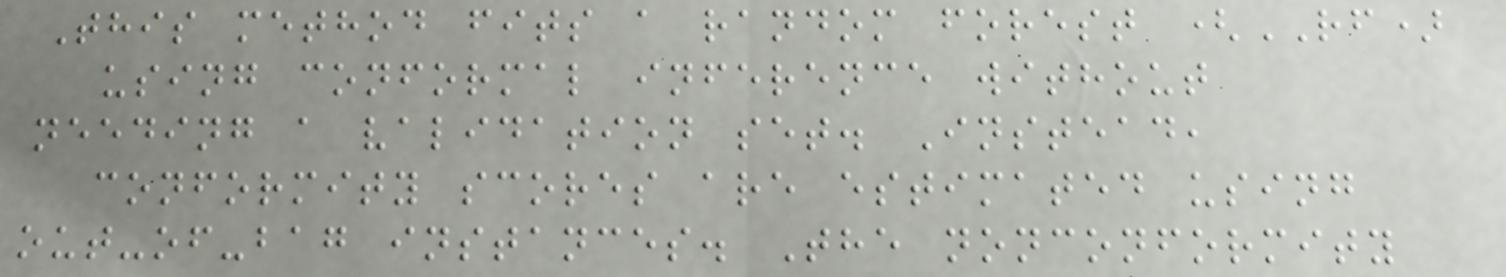This method fits a random forest (RF)
using conformal inference without
needing a validation set. Instead,
conformity scores are estimated using
out-of-bag instances. The nonconformity
